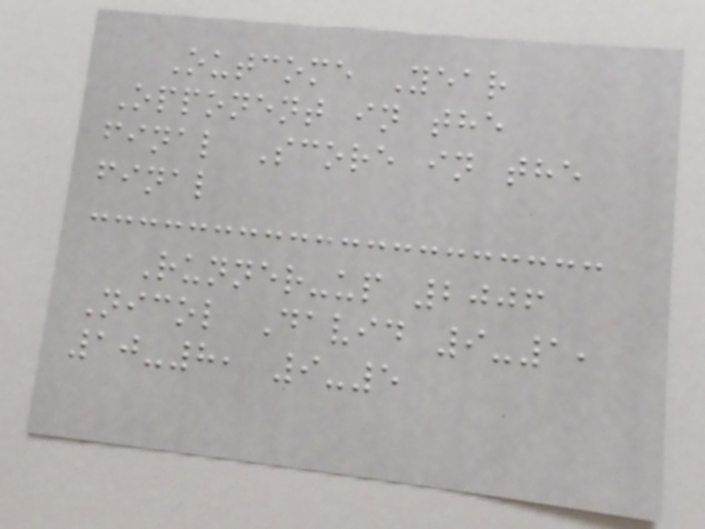Outcome Year
Opponent in the
final Score in the
final
Runner-up 2006
Nicol David 9-1,
10-8, 9-5
